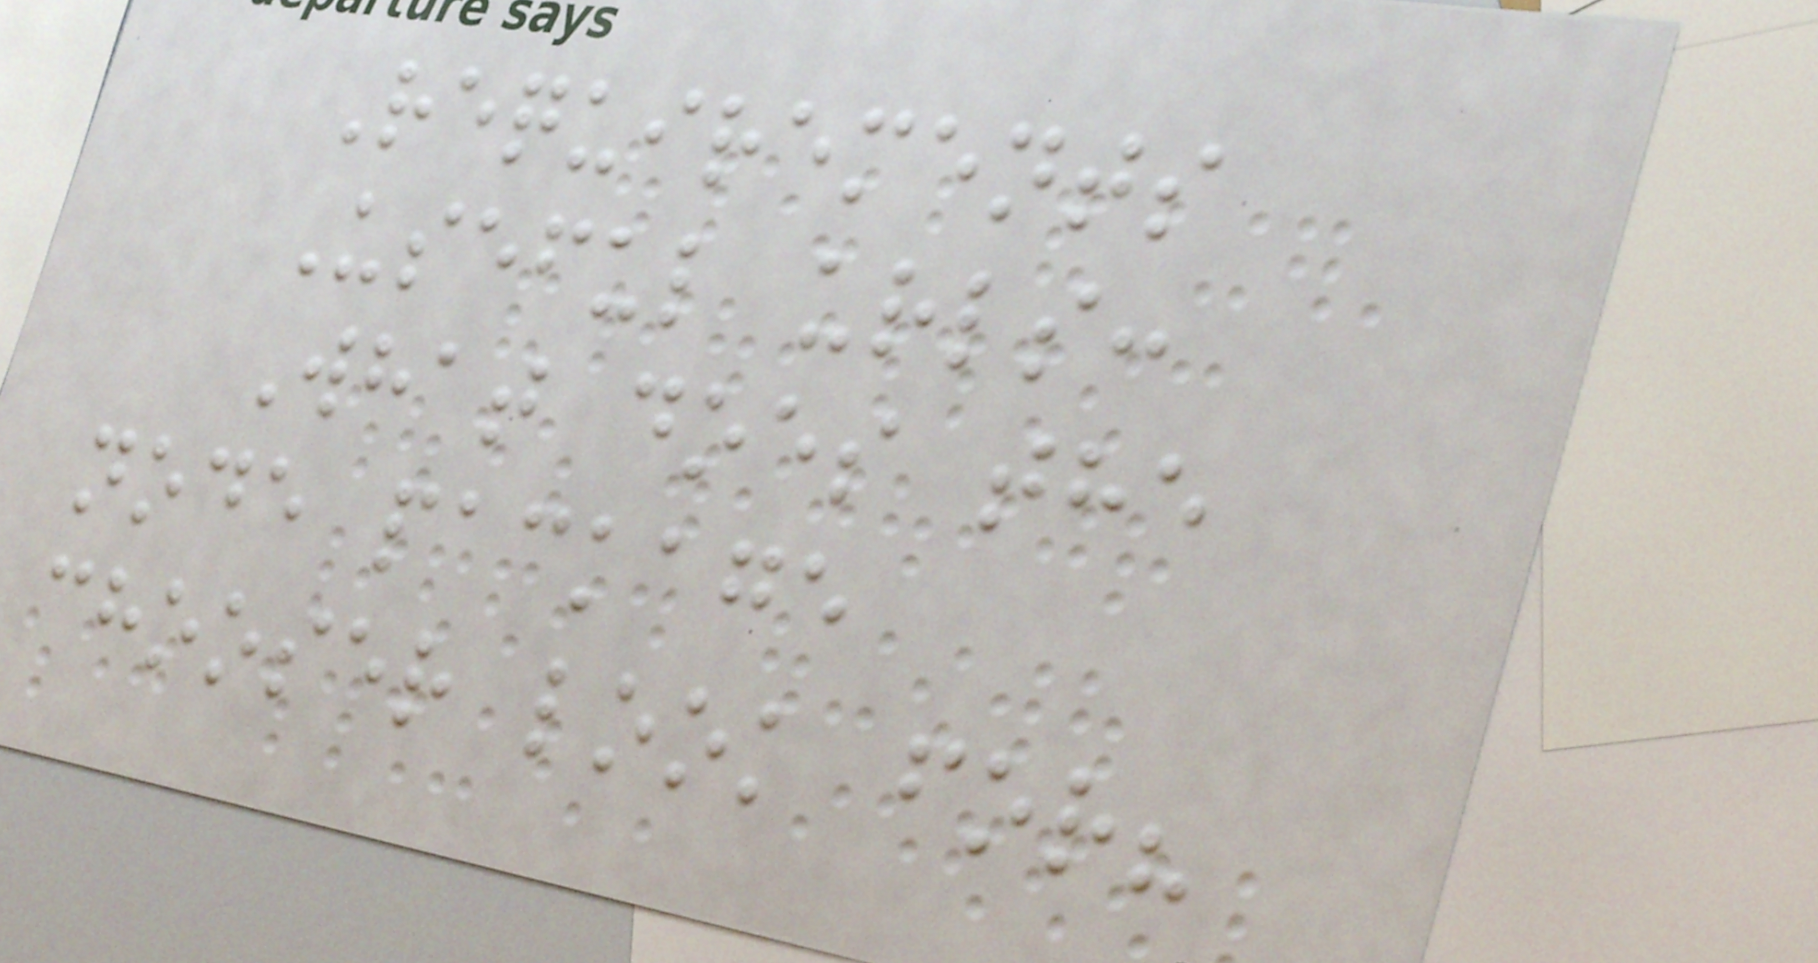Requirements
Useful urls:
What does the
node package
chooser look for?
